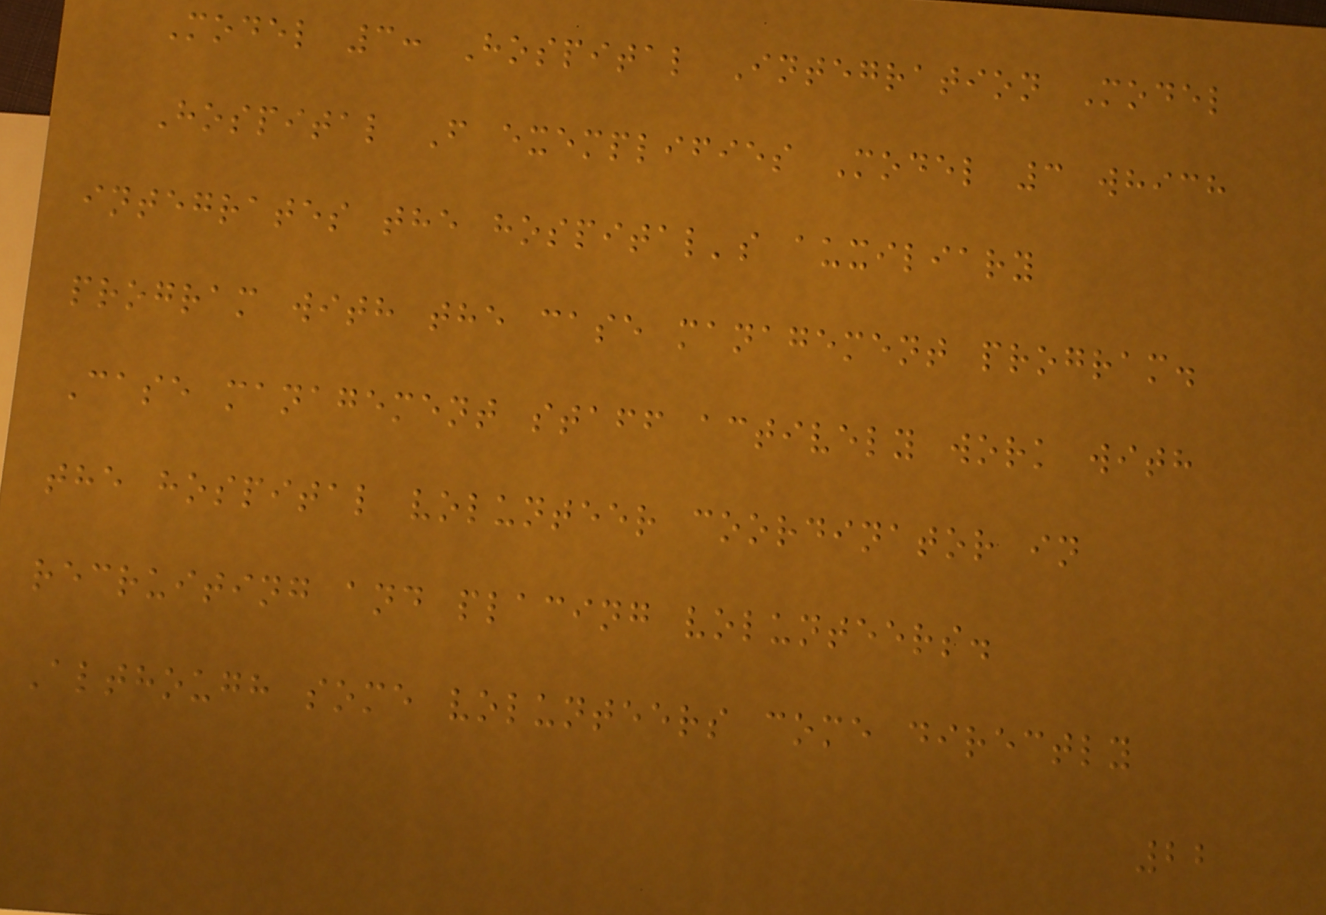Model 3: Hospital Integration Model
Hospital F exemplifies Model 3 which
integrates the hospital's auxiliary
program with the case management program.
Case management staff actively work with
the hospital volunteer coordinator in
recruiting and placing volunteers.
Although some volunteers come directly
22
